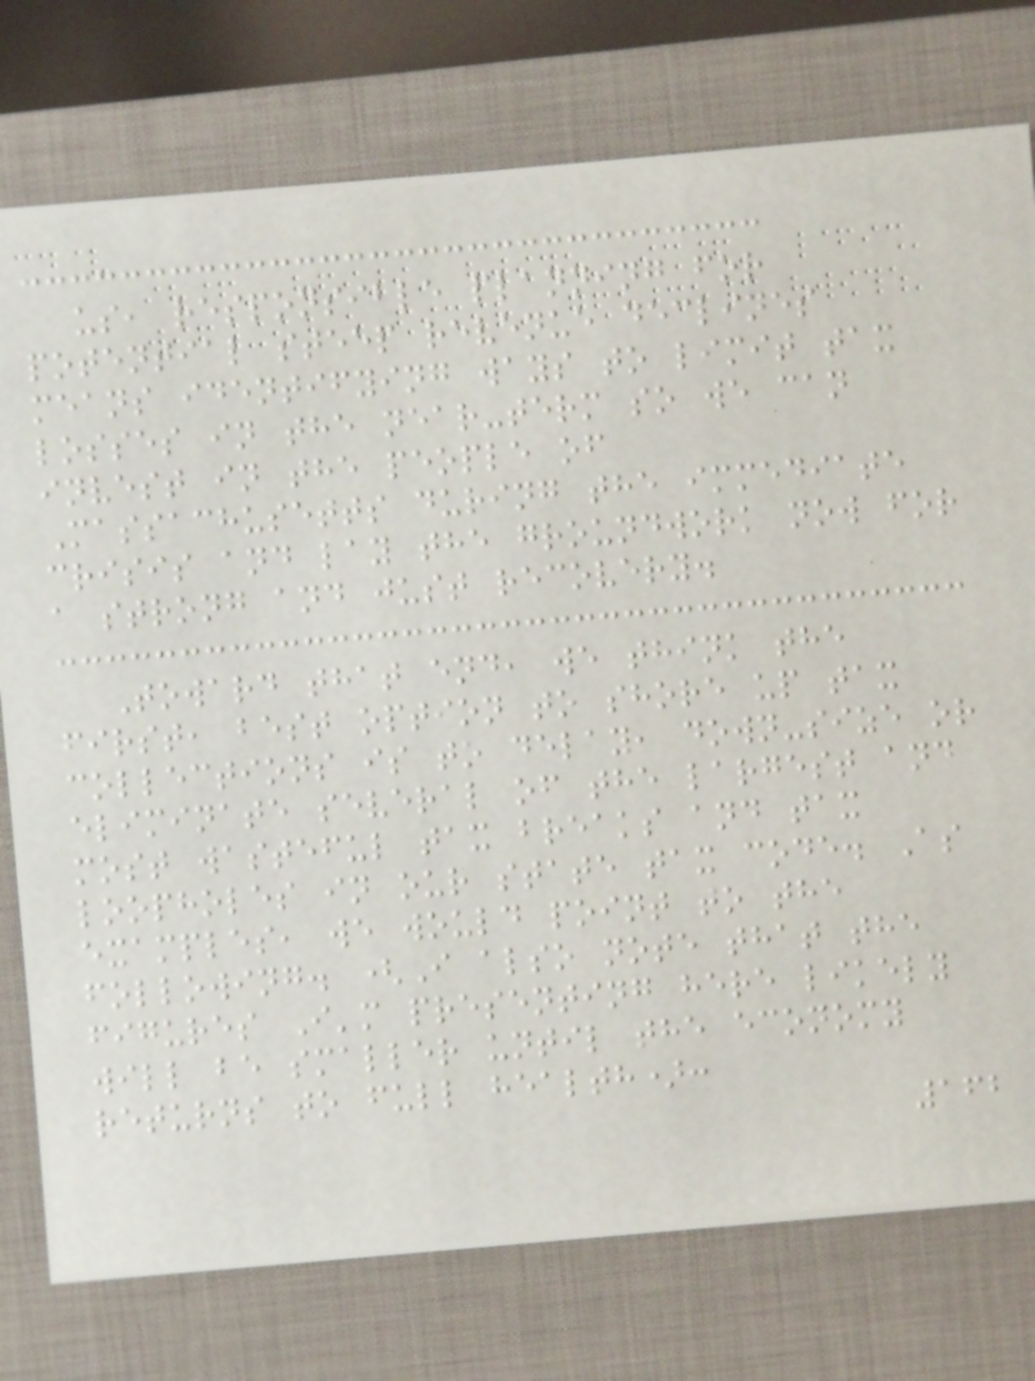us, responsible planning for
potential steep revenue declines
means identifying ways to limit tax
losses in the near-term so we can
invest in the people of
Massachusetts during the immediate
crisis and lay the groundwork now for
a strong and just recovery.
Toward that end, we think the
first, best option to shore up tax
collections is to delay, down-size or
eliminate several of the largest and
most wasteful tax breaks and tax
loopholes in our state tax code. As
examples, we would point to the
following. (I also note that the
figures I'm presenting here likely
will be smaller until the economy
returns to full health):
162
